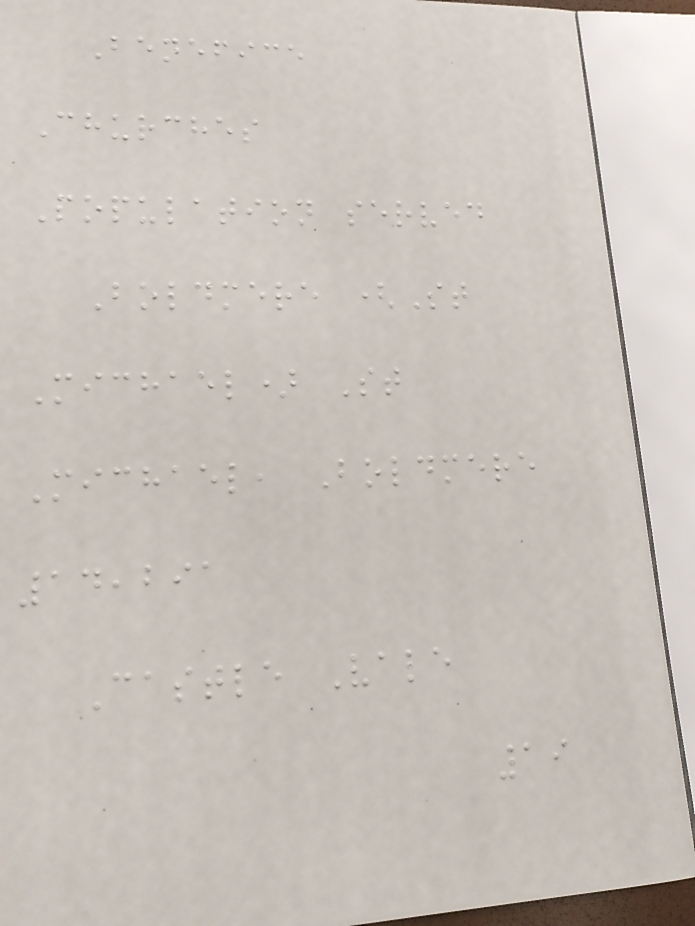Benefice
Churches
Population served
Boldmere (St
Michael) St
Michael, Boldmere
14,291
Castle Vale
19
